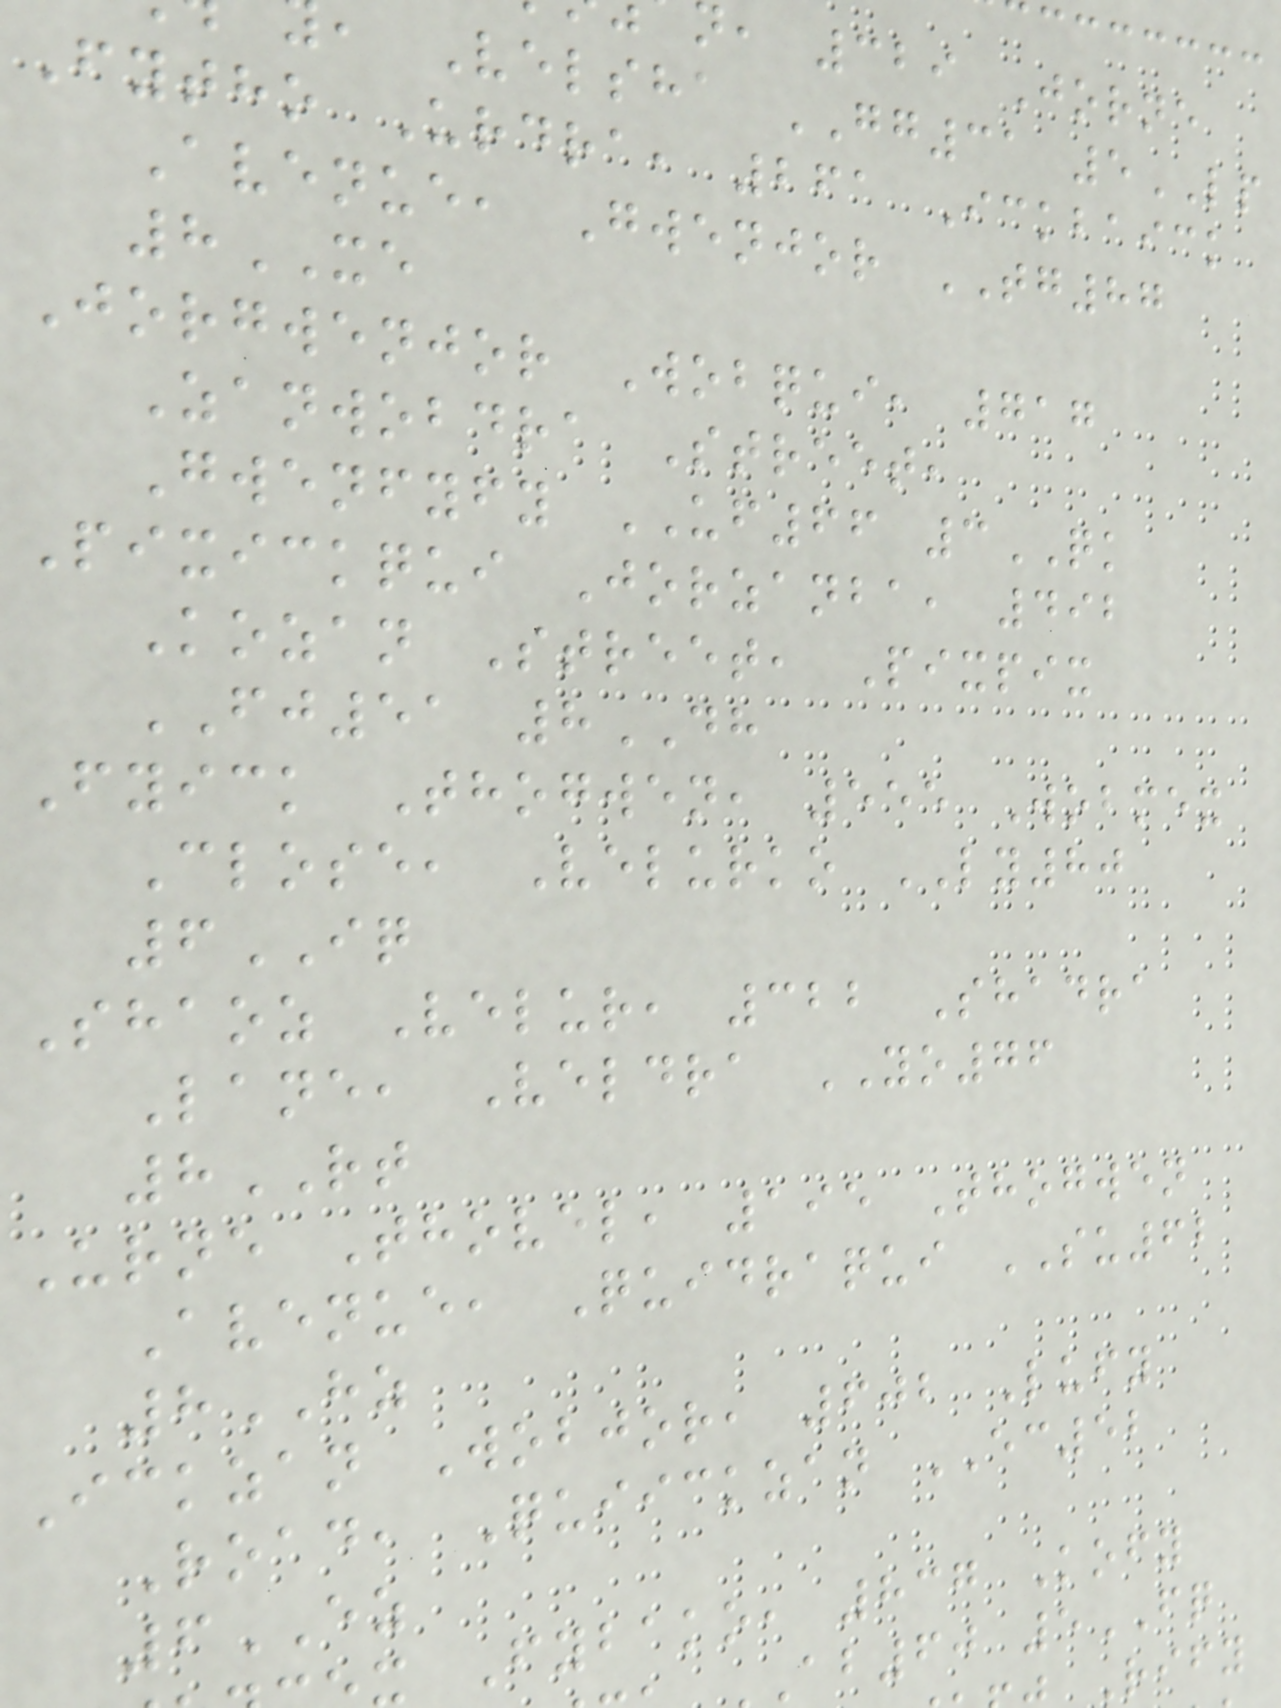, 329 Jorne
, Velsha GG31 5LP
Fytho Urdra, 261 Ickbaick
Avenue, Gwenjor TG87
8XE
Jorgwenjor Wobqui, 717
Zanwobdra Street,
Gwenfyfy UF66 3QK
Pixickqui Jorzanba, 492
Kozan Street, Pixpix
FJ51 8DH
Fyick Thogwen, 555 Wobmex
Close, Velurko LY80
6IQ
Shaoz Velur, 322 Shadra
Lane, Veldra YO76
8RT
Urne Thovel, 195 Thogwen
Avenue, Quidraqui SU62
8HZ
Ickzan Wobjor, 602 Lufy
Road, Quiickzan EC52
6EZ
Fybako, 837 Kofy
ab60 5FQ
